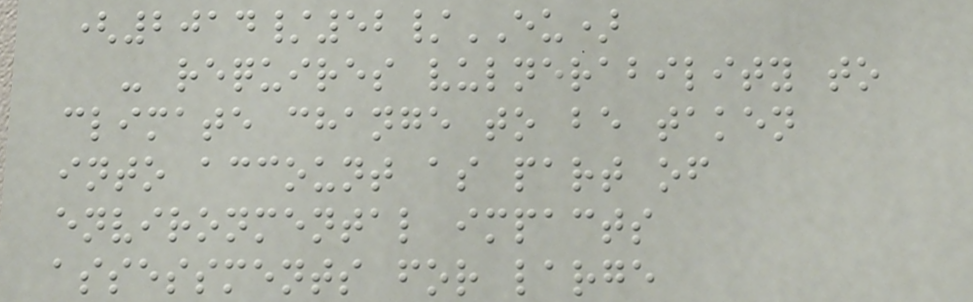(2014/52/EU)
- requires vulnerability to
climate change to be taken
into account as part of
environmental impacts
assessments for large
